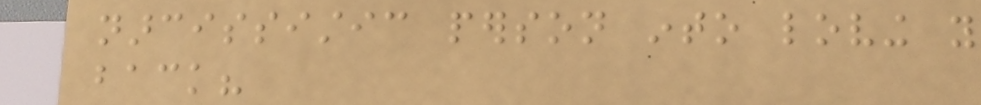narcissistic person into loving you
back?
